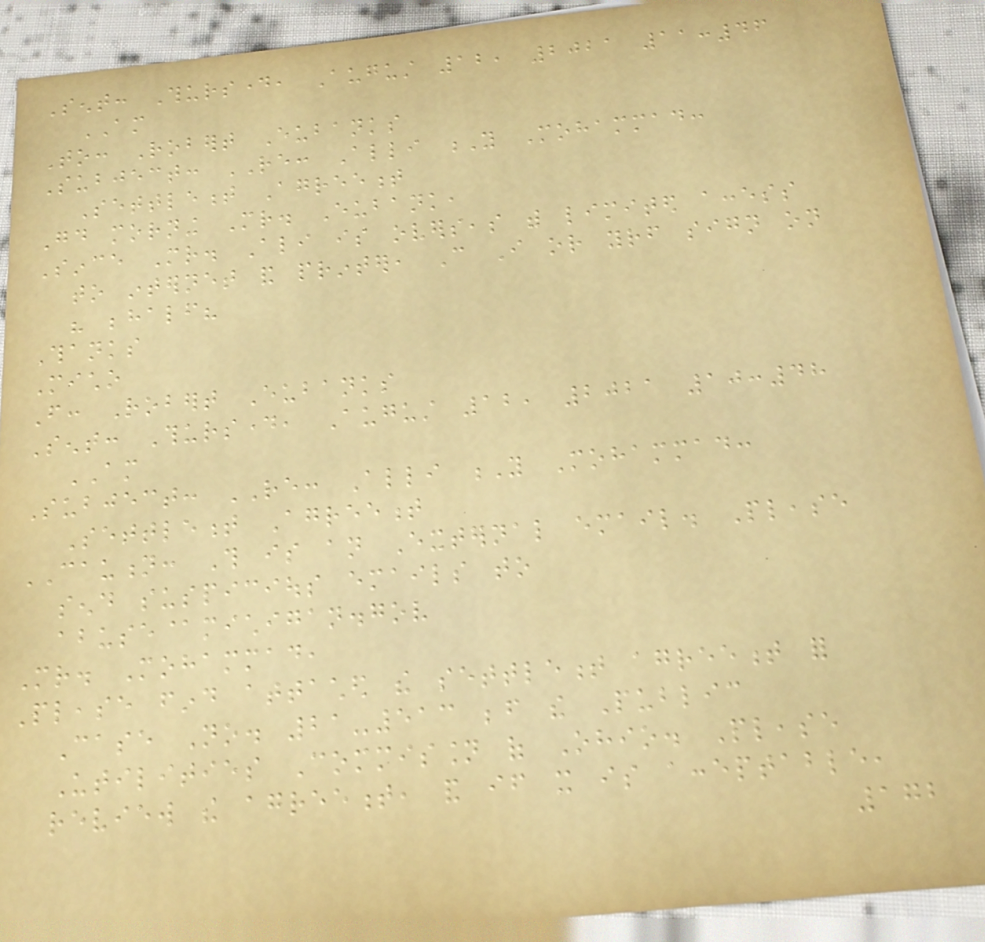Sent: Thursday, August 12, 2021 11:46
AM
To: Robert Eubanks
Subject: RE: Alli Y Mohammad:
Settlement Agreement
Good morning Mr. Eubank,
Since Mr. Ali is overseas with limited access
to internet and printer, Can I or yourself sign on
his behalf?
Thanks
Micho
From: Robert Eubanks
Sent: Thursday, August 12, 2021 10:48
AM
Subject: RE: Alli Y Mohammad:
Settlement Agreement
CAUTION: This is an External email. Please
send suspicious emails to
abuse@michigan.gov
Mr. Mohammad,
Please find attached the settlement agreement for
Case No. 21-513 before the Public
Utilities Commission of Ohio. Please
review the agreement, and if it is acceptable,
172
